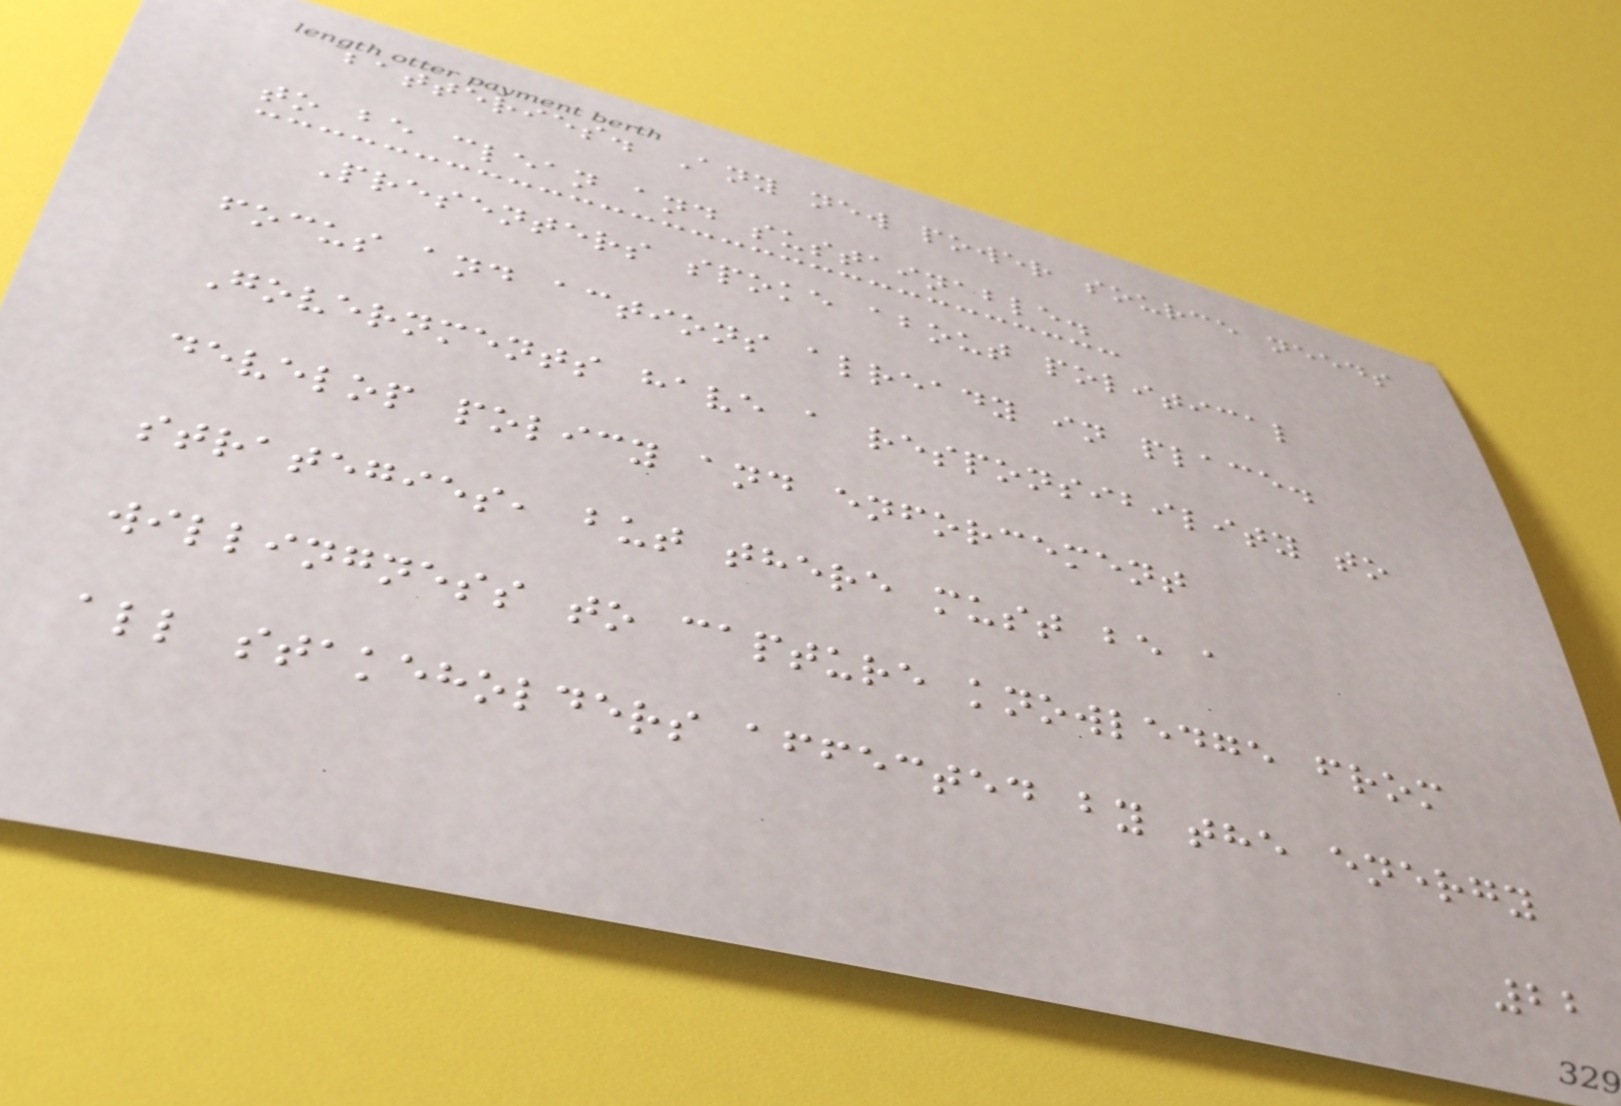batteries. Any new power source needs
to be clean and sustainable.
Presenters spoke about political
focus and actions already in place.
Governments have a responsibility to
develop policy and enforcement
strategies, but there must be a
willingness to capture knowledge from
all stakeholders affected by the energy
22
